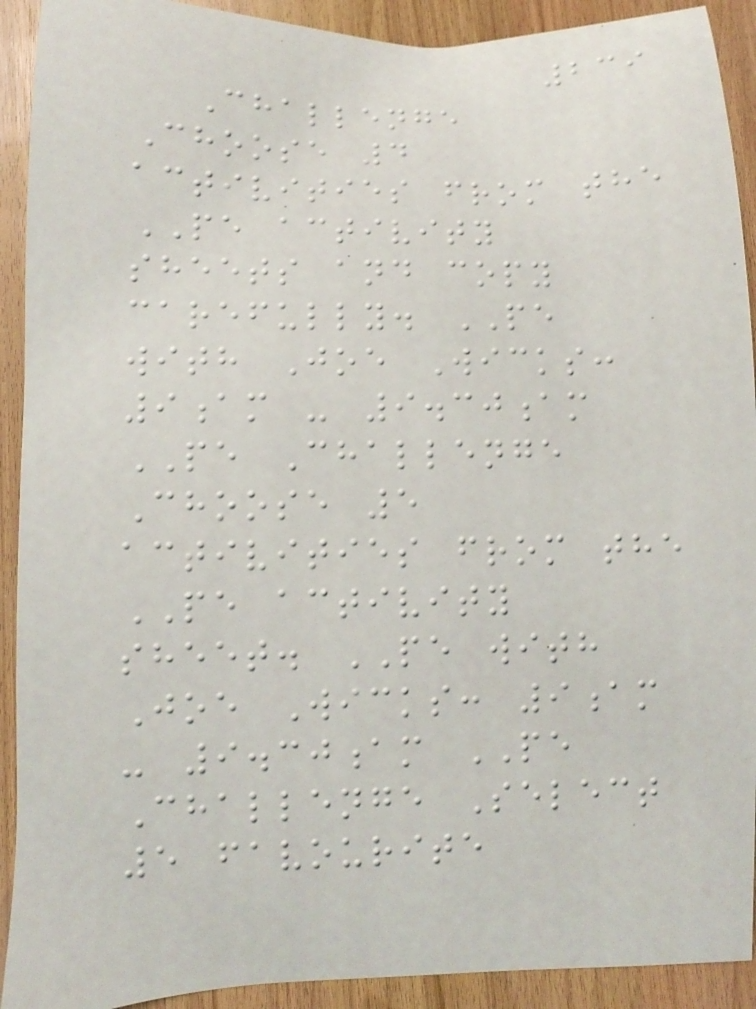239
Challenge
Choose 4
activities from the
PE activity
sheets and copy
carefully. PE
with Joe Wicks:
9am - 9.30am
PE Challenge
Choose 5
activities from the
PE activity
sheet. PE with
Joe Wicks: 9am
- 9.30am PE
Challenge Select
5 favourite
